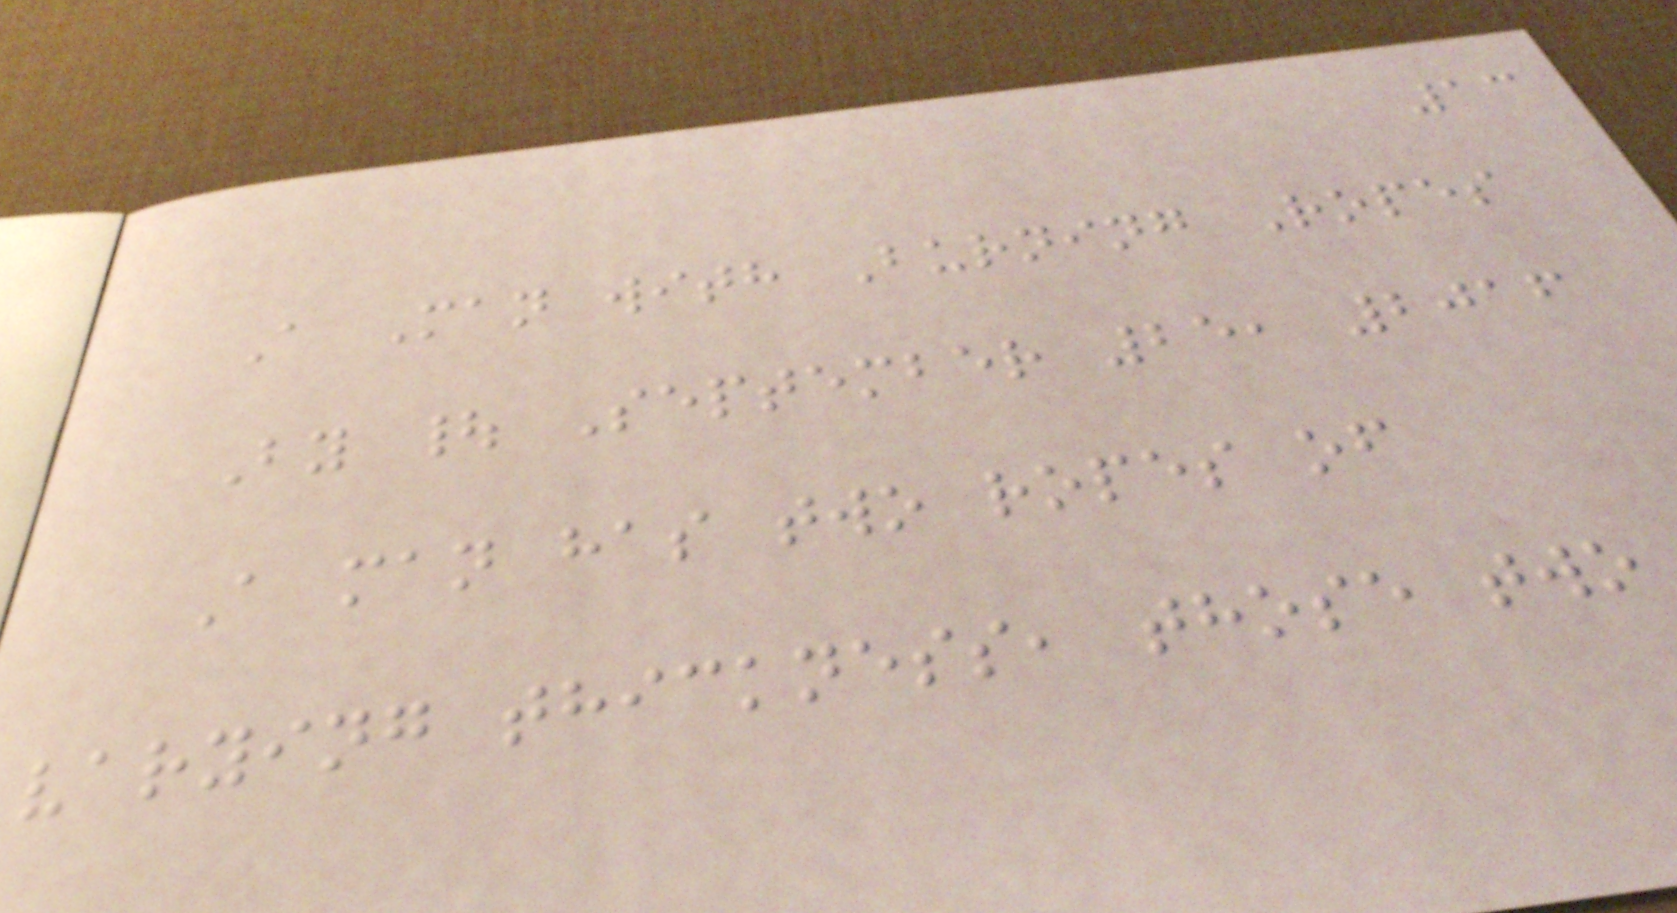13
A Man with Burning Ropes
By | September 25, 2016
A man has two ropes of
varying thickness, those two
